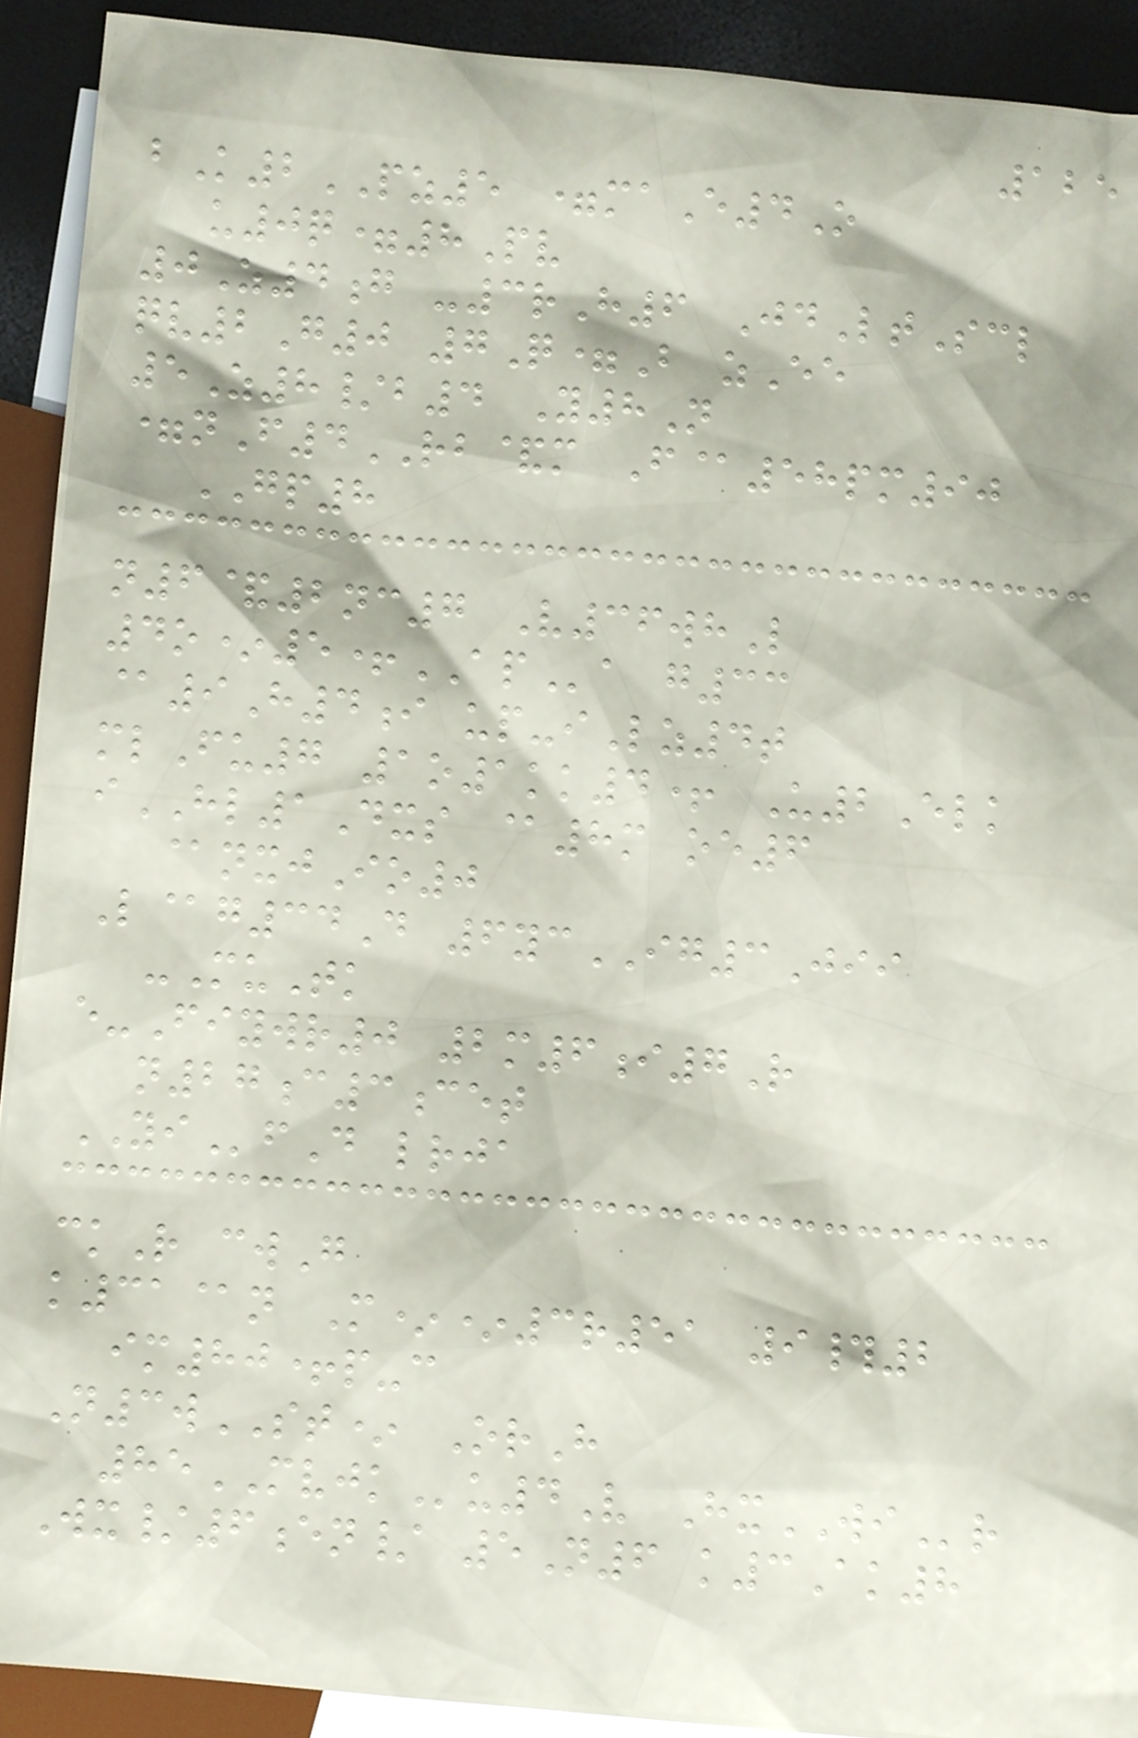125
bK2PZ5 =maE4O
u0q=8Pv
0Z4g -3rH6 JdLtScl
qv2G0 7Q=B zEe
5Z8/b4 Y8N
=nF4RB&m F@58pm90
GP8
n6&2nc7 V36whL
4o*5+APa g33
@9H4i up-iLz4t
mlFu7 1o1kk4+ U2Elk
iHL1Dxs @8m oe6
@nxjIo0
L@g34D 6ycIG3Jii
-MuTk
e-Fiywr0 2m6i7R
n27c3cet
YIfD lrja
ckR cwG
k31@n M**3r51 9#2
im80+p-c
N3wST* OrH
85MVJKu4V HxWIr
Wx/6en/ 5N6 k3Ak8
